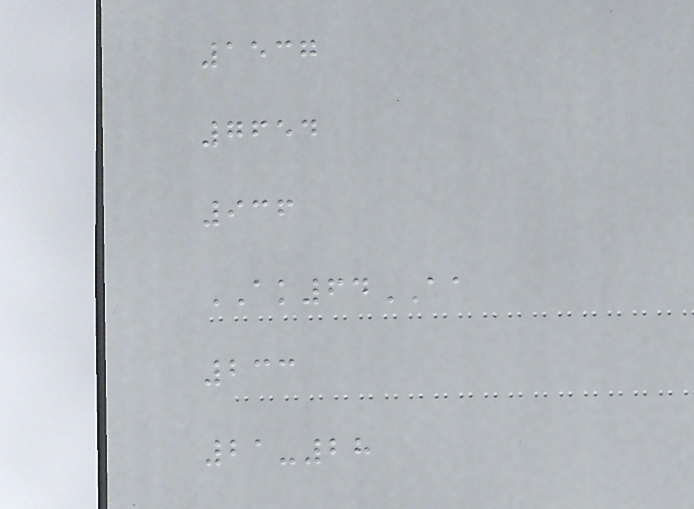1537
7654
936
AK64AA
233
21-28
